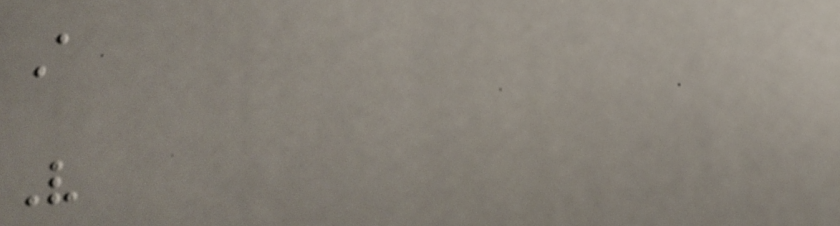A
V
